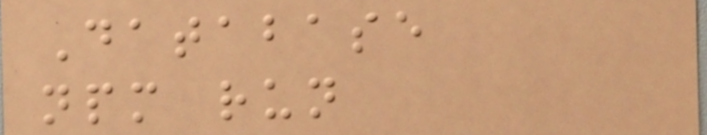Database
npm run
